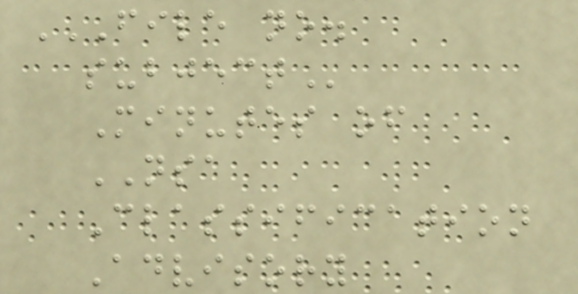FILE NO.
SUBJECT
Minutes of
NSA
Classification
Advisory
